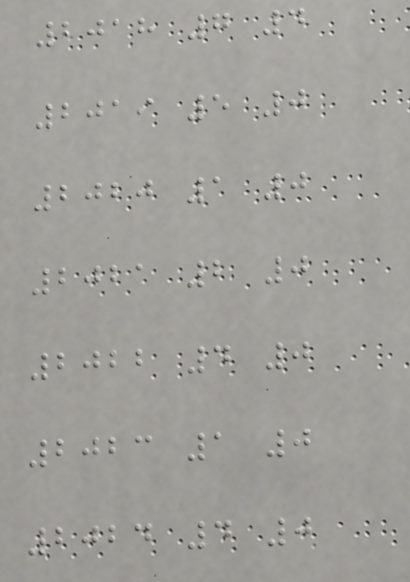2018 7 4
2019 5 0
2020 1 0
2021 2 0
2022 4 0
2023 1 0
2024 4 0
